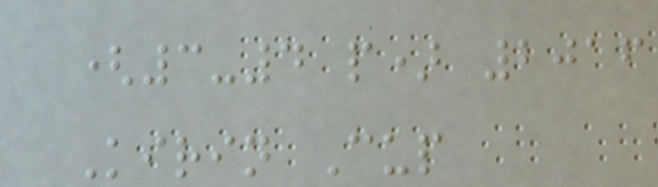(3-4 p) 2016
Kirin Cup
